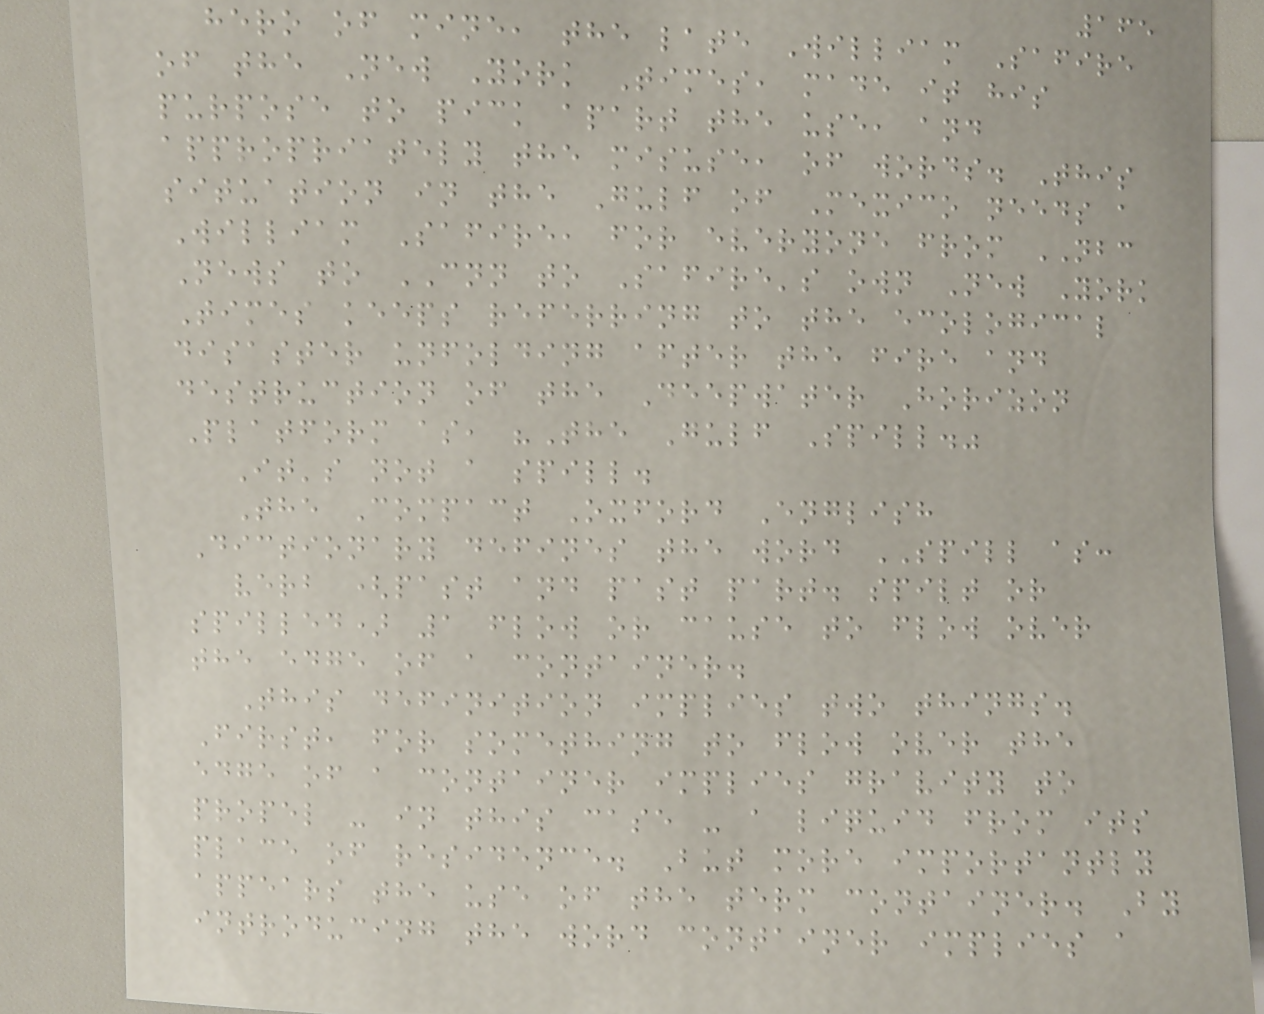165
hero of mine, the late William Safire
of the New York Times, made it his
purpose to pick apart the use, and
appropriately the misuse, of words. This
situation in the Gulf of Mexico needs a
William Safire, for everyone from NBC
News to CNN to Safire's own New York
Times keeps referring to the ecological
disaster unfolding after the fire and
destruction of the Deepwater Horizon
Platform as, "The Gulf Spill."
It's not a spill.
The Compact Oxford English
Dictionary defines the word SPILL as:
verb (past and past part. spilt or
spilled) 1 flow or cause to flow over
the edge of a container.
This definition implies two things.
First, for something to flow over the
edge of a container implies gravity to
propel - in this case - a liquid from its
place of residence. But more importantly
appears the use of the term container. By
introducing the word container implies a
